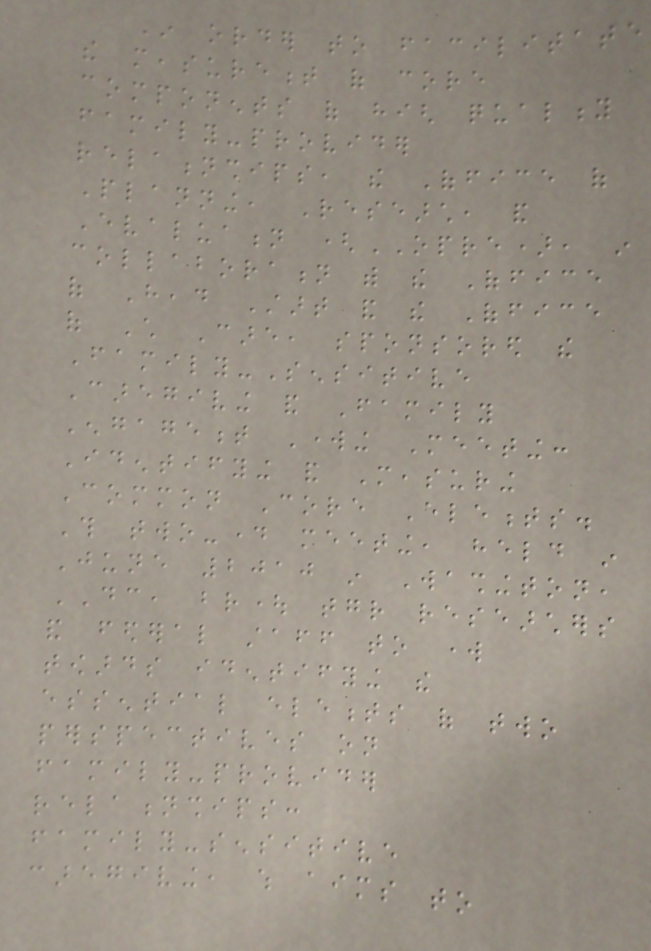In order to facilitate
the measurement of core
components of high quality
family-provider
relationships, the Office of
Planning, Research, and
Evaluation (OPRE), in
collaboration with the Office
of Head Start and the Office
of Child Care, sponsored the
Family-Sensitive
Caregiving and Family
Engagement Working Meeting:
Identifying and Measuring
Common Core Elements.
This two-day meeting, held in
June 2010 in Washington,
DC, brought together researchers
and federal staff to work
towards identifying the
essential elements of two
perspectives on
family-provider
relationships:
family-sensitive
caregiving, which aims to
